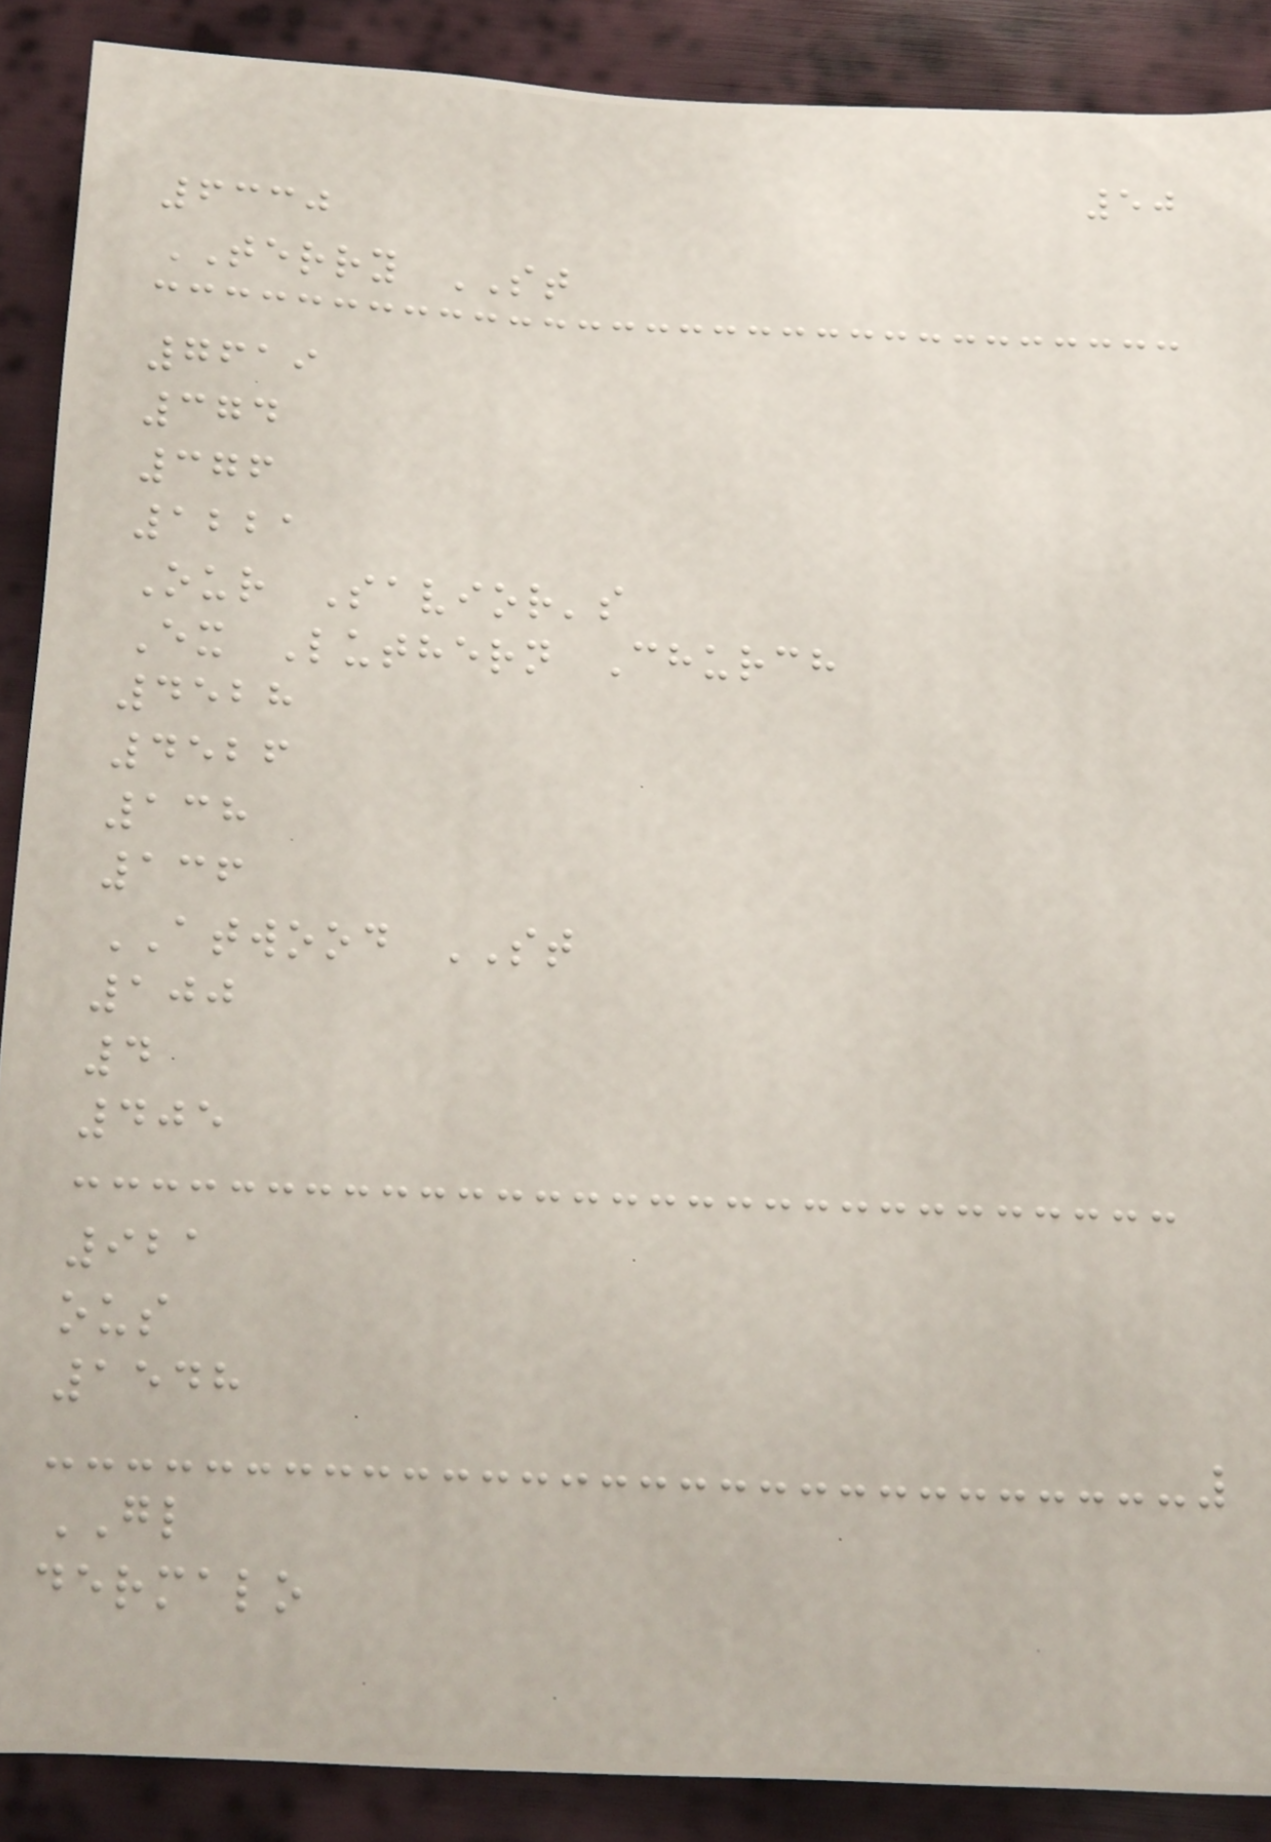50
6330
TERRY ST
7619
374
376
1221
Our Savior's
Ex Luthern Church
4528
4526
138
136
ATWOOD ST
100
4
405
921
ous
1548
GL
dermalo
